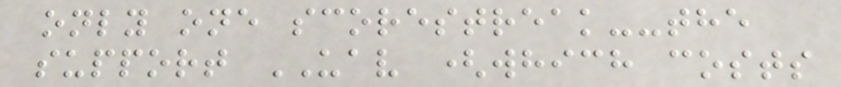only one scorestreak--the
support UAV (which costs
